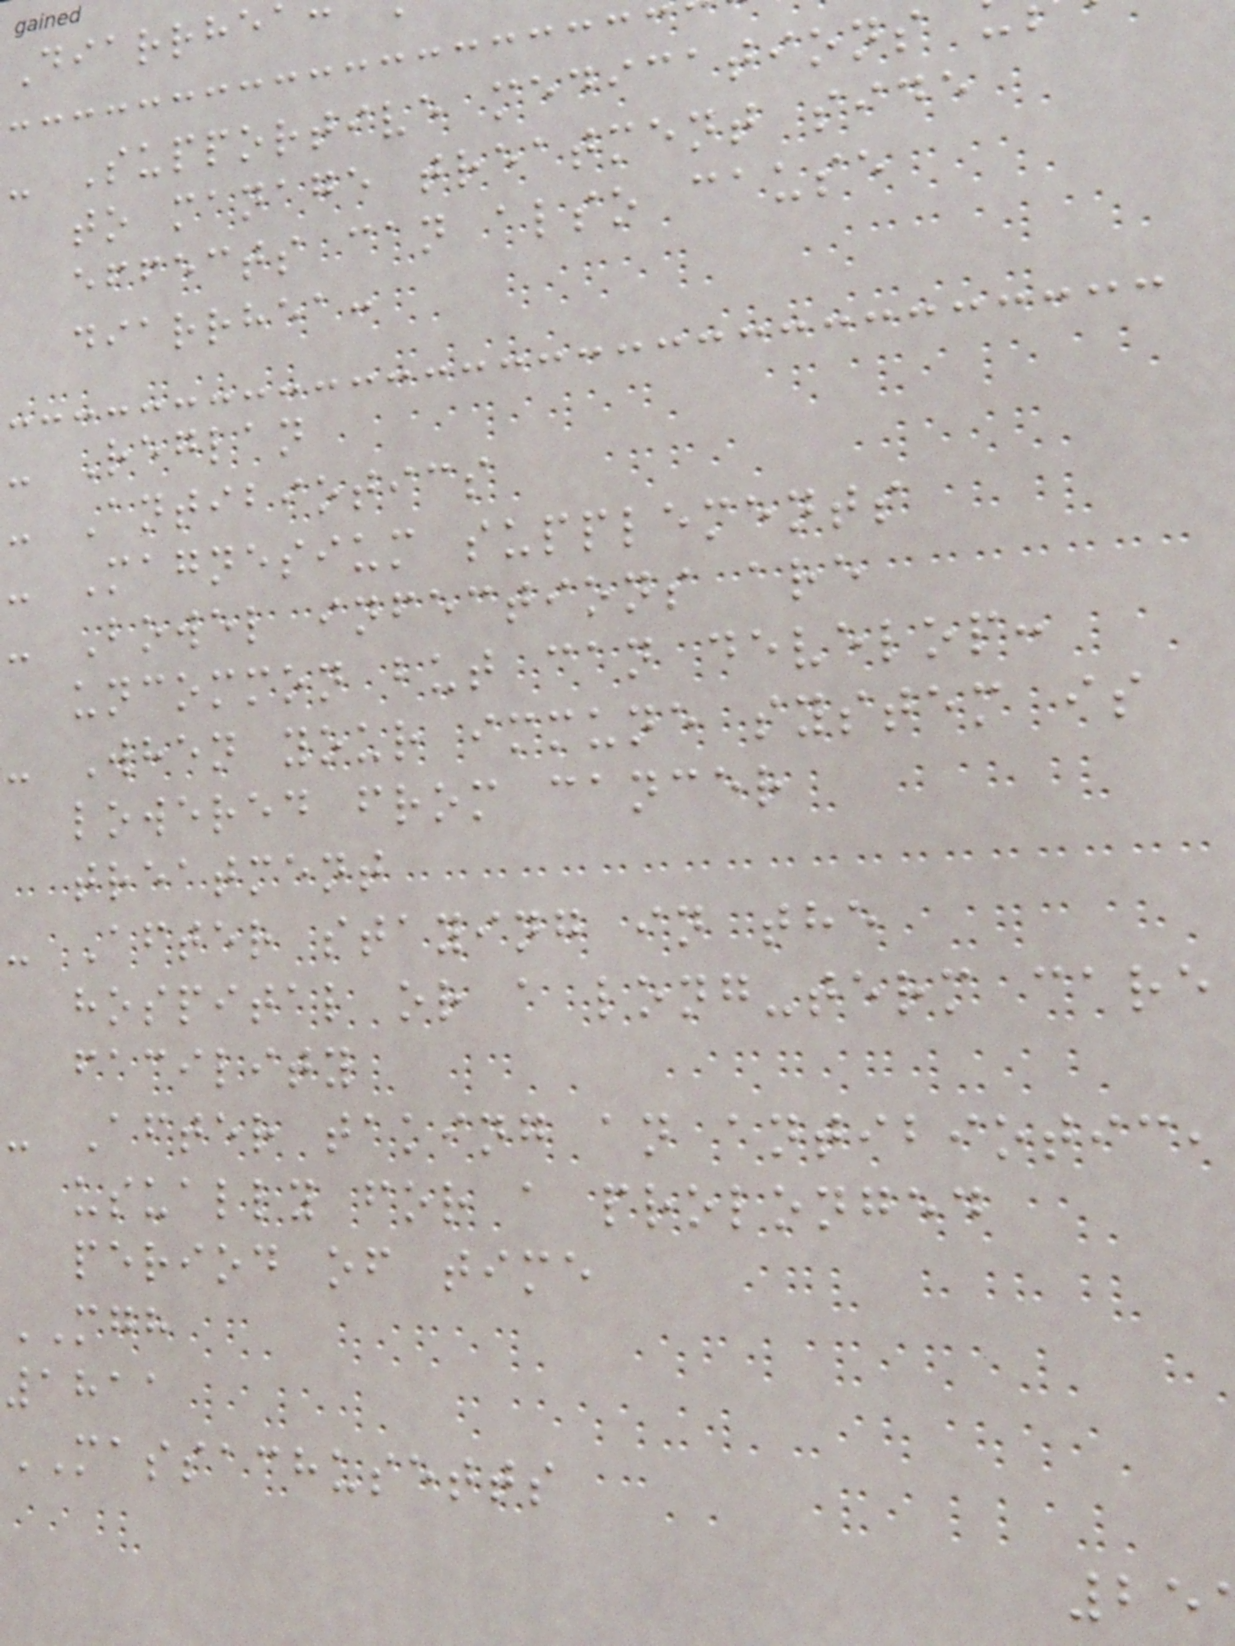Diarrhe
- Supportive medications
to manage treatment side
effects can also cause
diarrhea:
- Reglan
- Antibiotics
- Magnesium supplements
- Bowel infections are
uncommon but can develop:
- When your immune system is
lowered from cancer
treatment
- After staying in the
hospital or a long-term care
facility
- After taking an antibiotic,
usually for a prolonged
period of time
MGH
1811
MASSACHUSETTS
